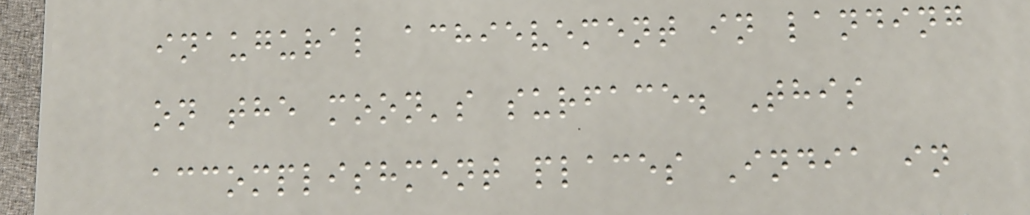inaugural achievement in landing
on the moon's surface. This
accomplishment places India in
